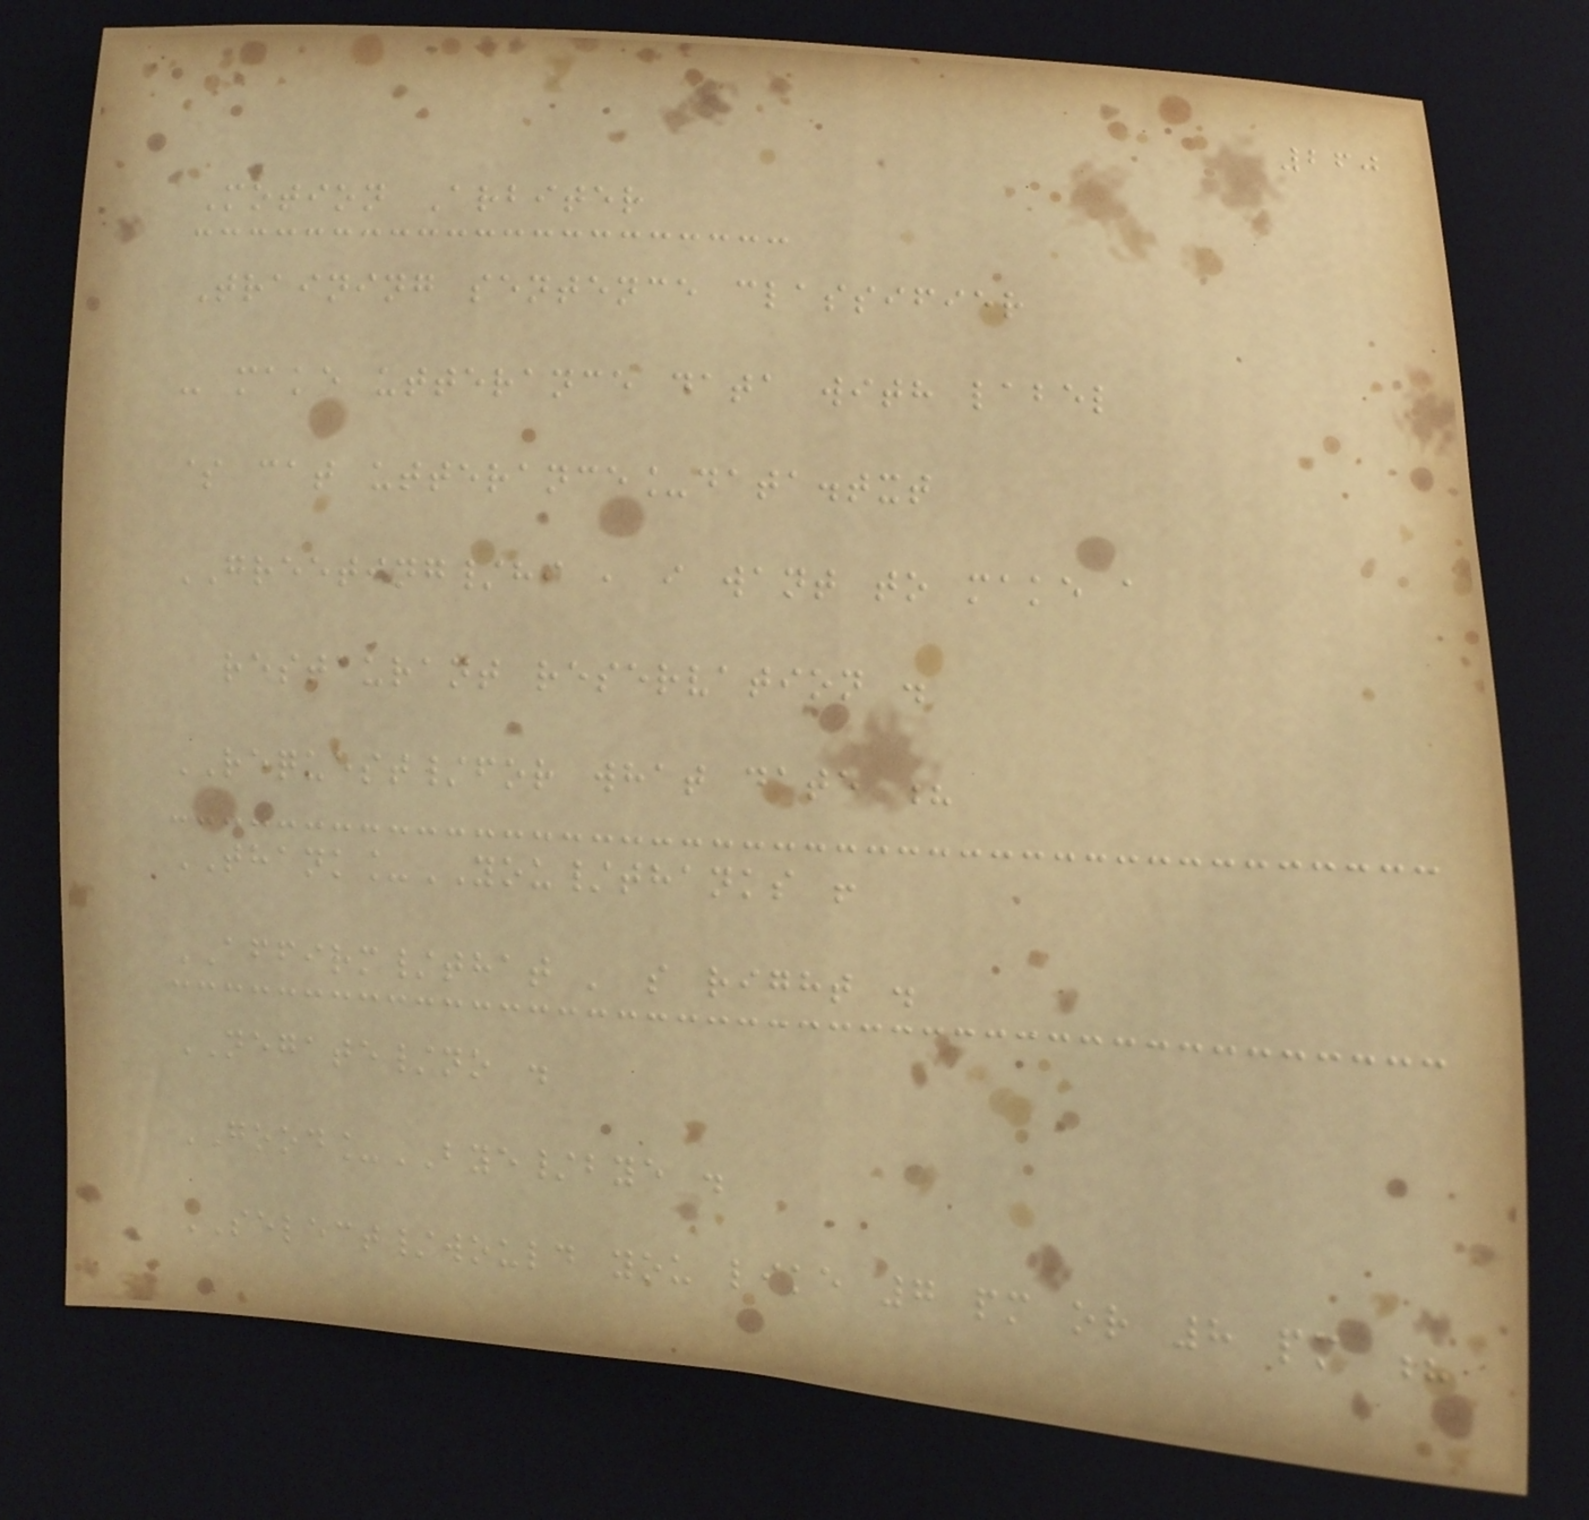260
Motion Arbiter
Training sentence classifier
- make utterance data with label
$ cat utterance_data.txt
GREETING/hi , i want to make a
restaurant reservation .
REQUEST/for what date ?
THANK_YOU/thanks !
AFFIRM/that ' s right .
NEGATE/no .
GOOD_BYE/bye .
SELECT/would you like 7 pm or 8 pm ?
